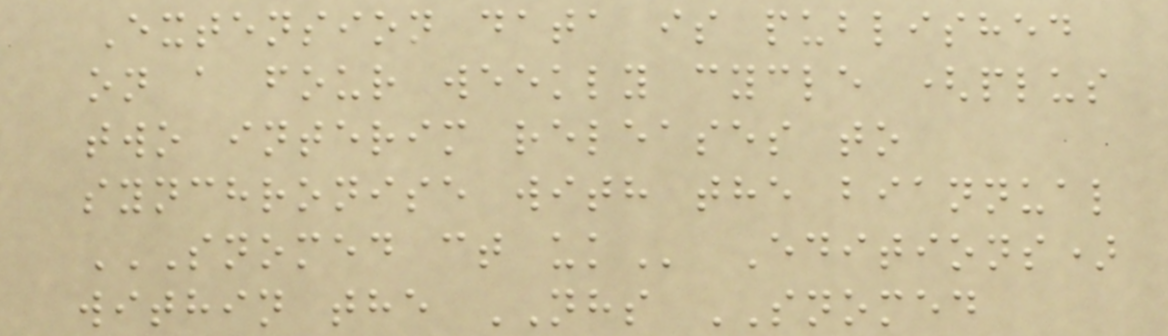Extension data is published
on a four weekly cycle (plus
two interim releases to
synchronise with the biannual
SNOMED CT UK Editions)
within the NHS SNOMED
